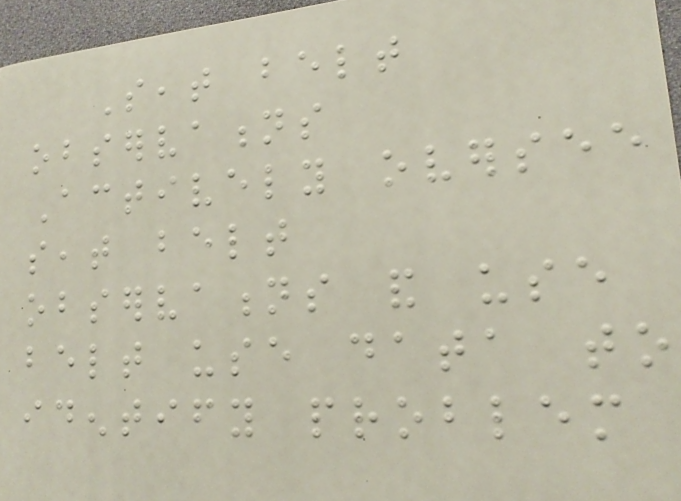Seat belt
observations
Actively oversee
seat belt
observations and use
belt use data to
identify problem
